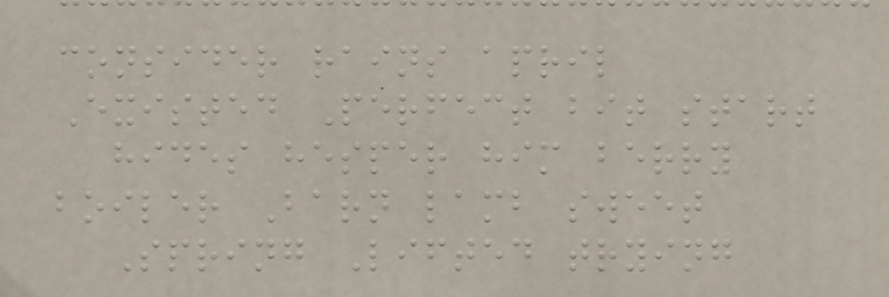consider rains april
Existed Perfect bit start
hides hesper him berry
boiler Barn lamb sweet
Spring Lifted trying
